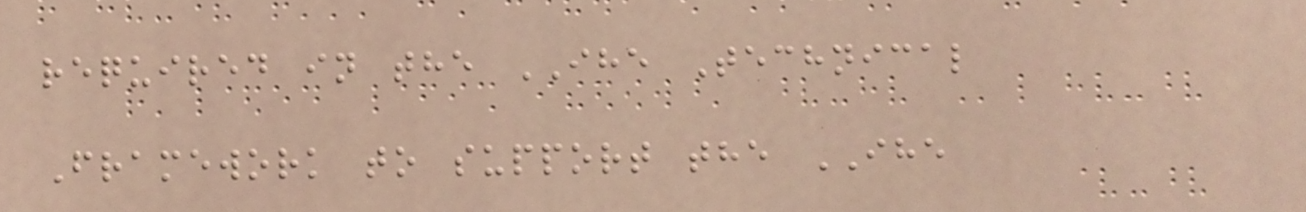required in the IHE Technical
Framework to support the IHE
